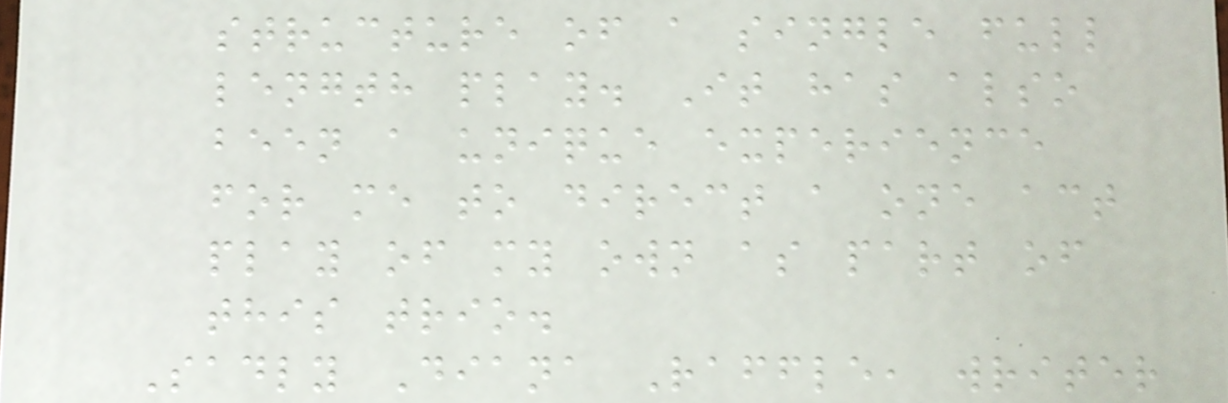structure of a single full
length play. It has also
been a unique experience
for me to direct a one act
play of my own as part of
this trio.
Sadly Diana Raffle, writer
